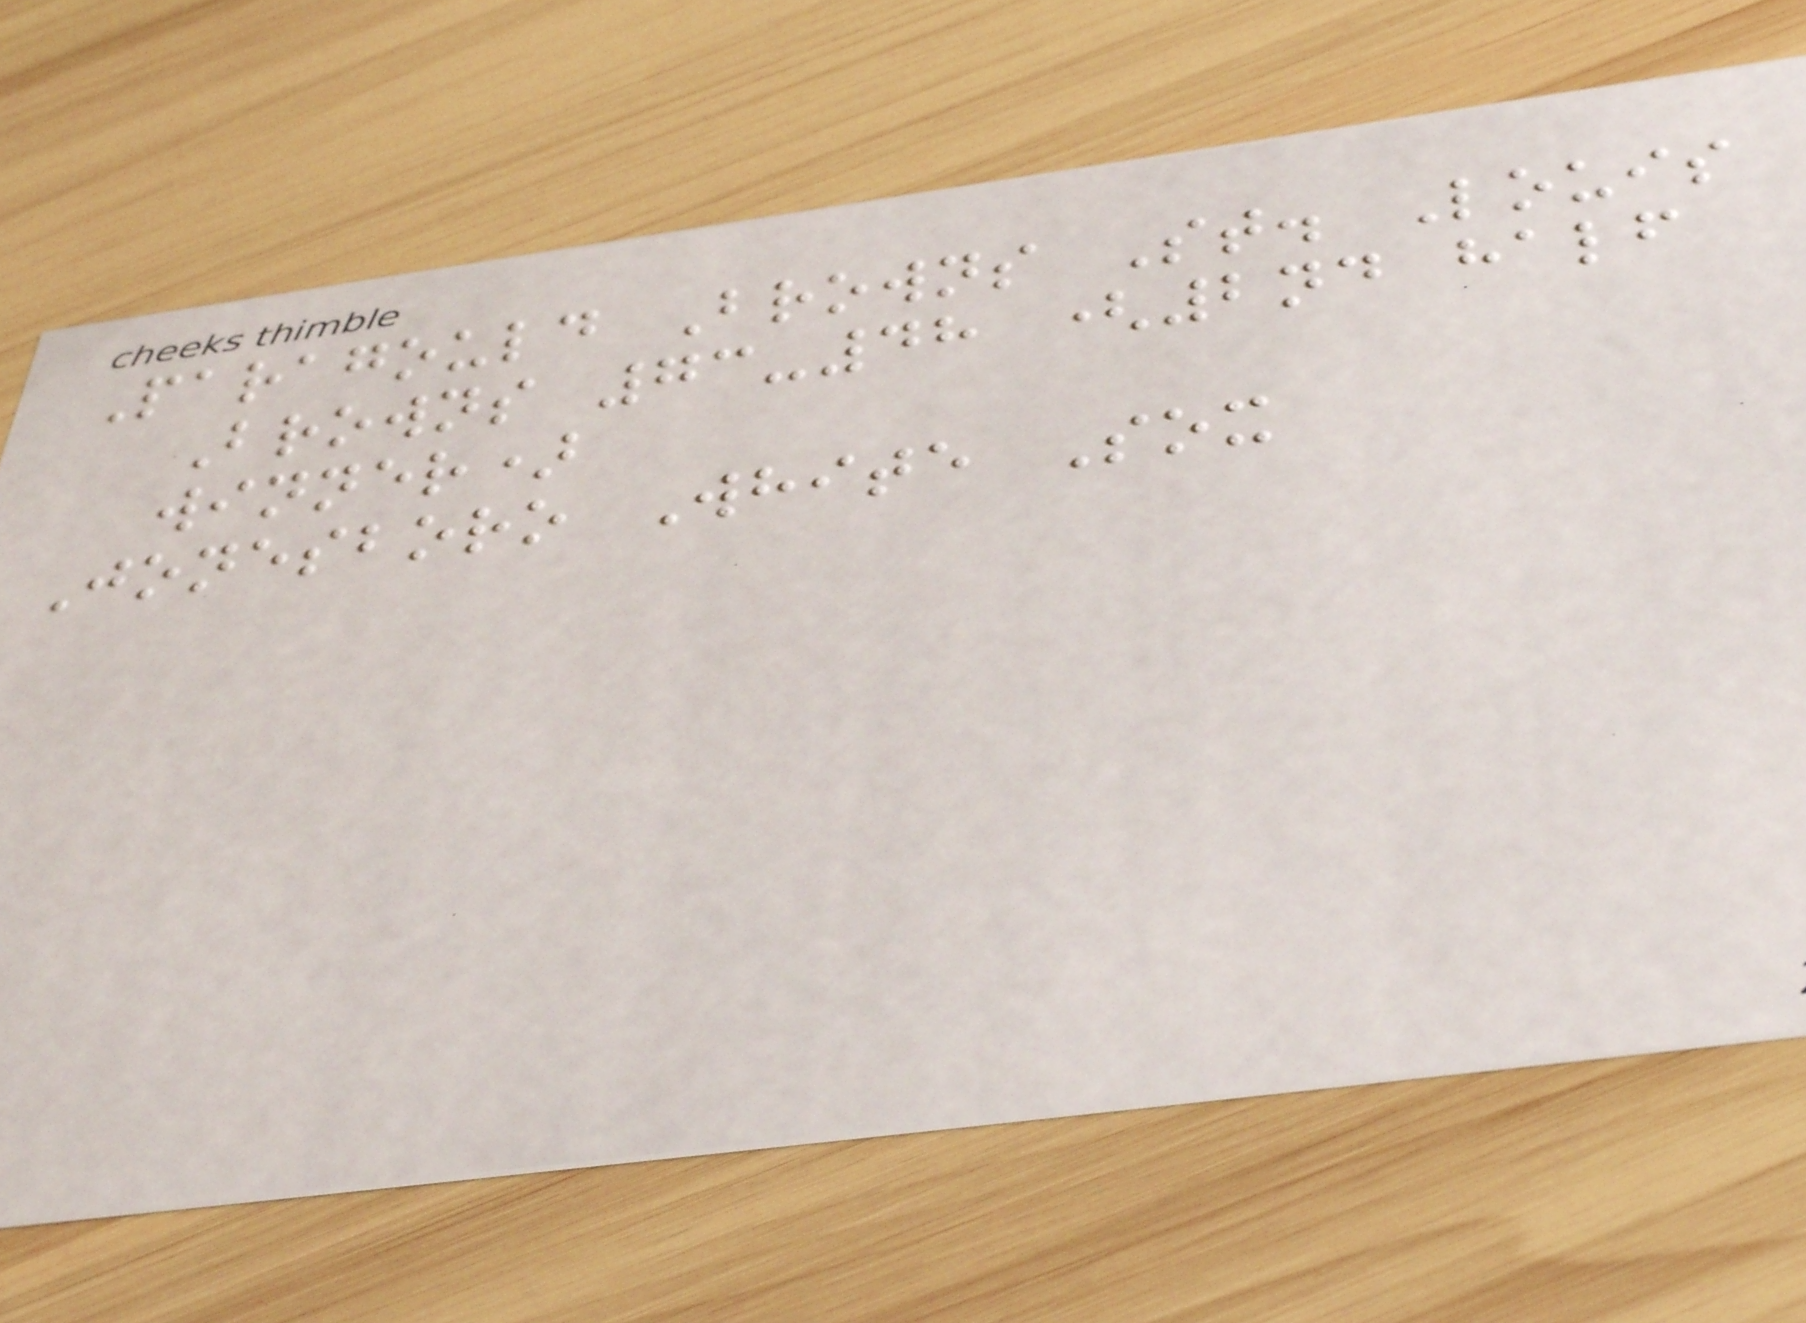Paragould Browns St. Louis
Browns 73-48 (2nd half
winner)
Jonesboro White Sox
